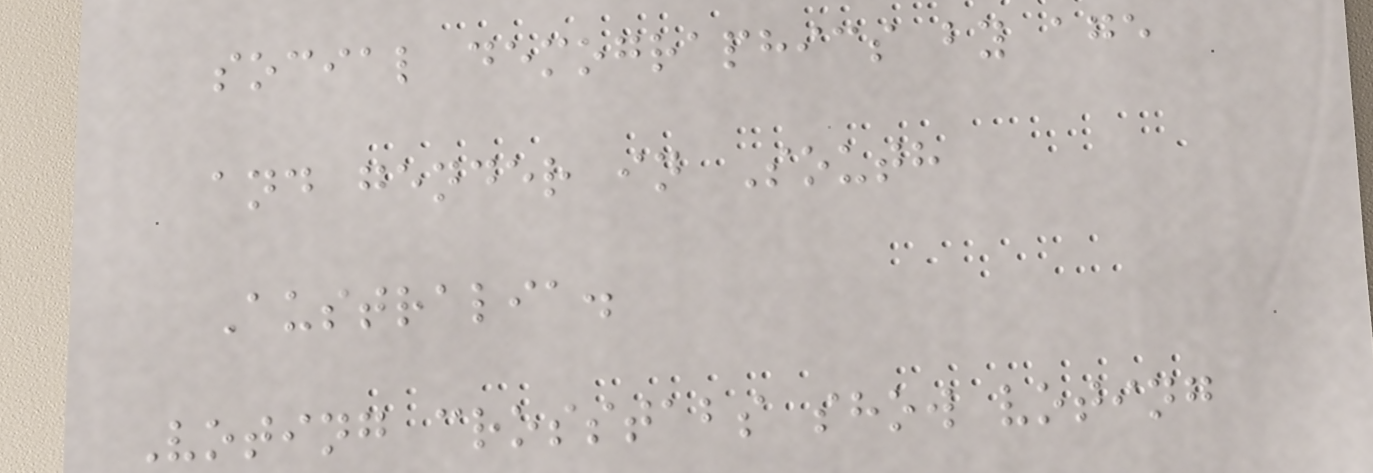social demographics by age
and gender in South
Australia.
Voting crosstabs show voting
